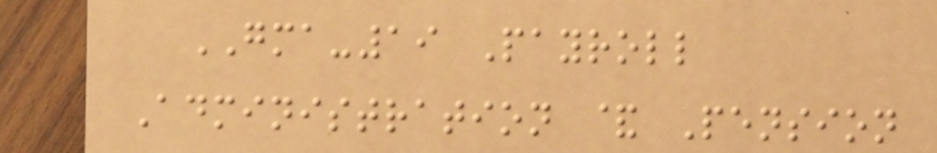GMA-19 Payroll
Administration & Pension
